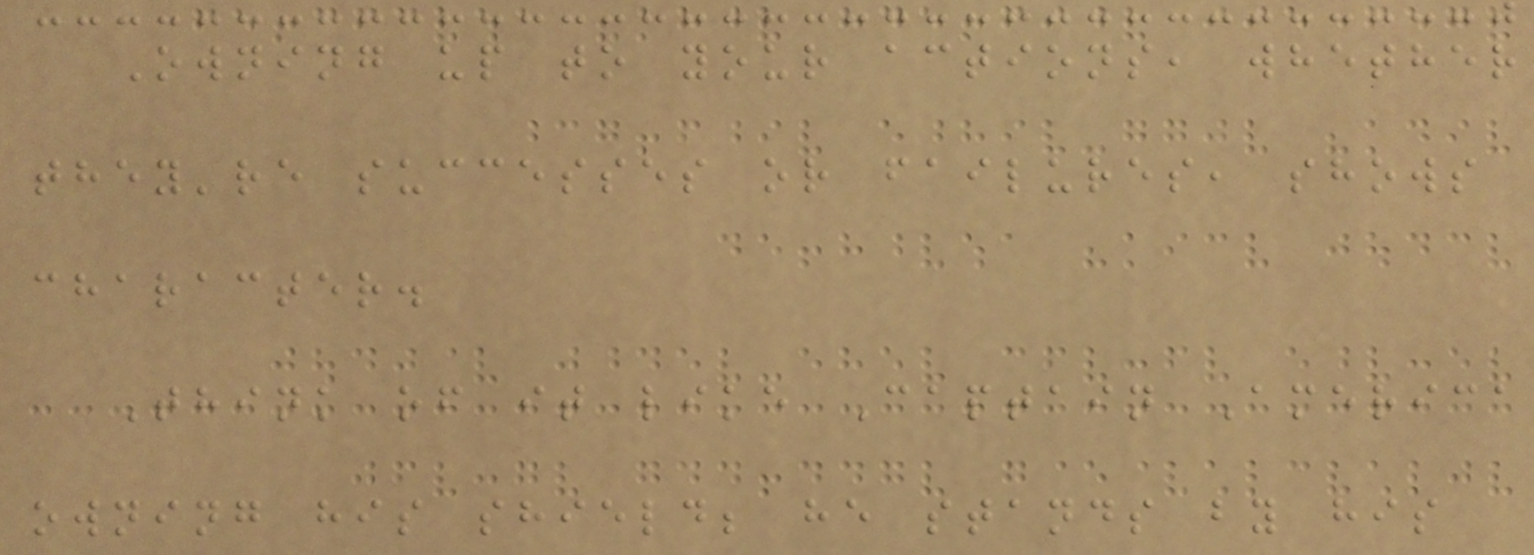Owning up to your actions, whether
they're successes or failures, shows
character.
Think of it like Captain America
owning his shield; he stands by his
